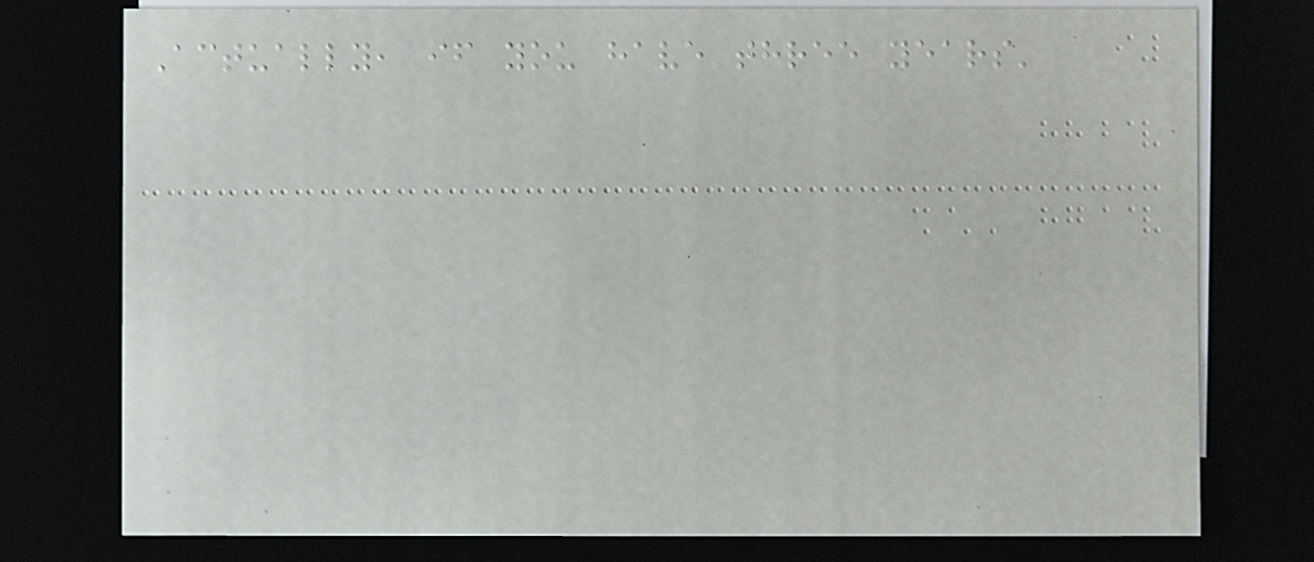Actually, if you have three years'
